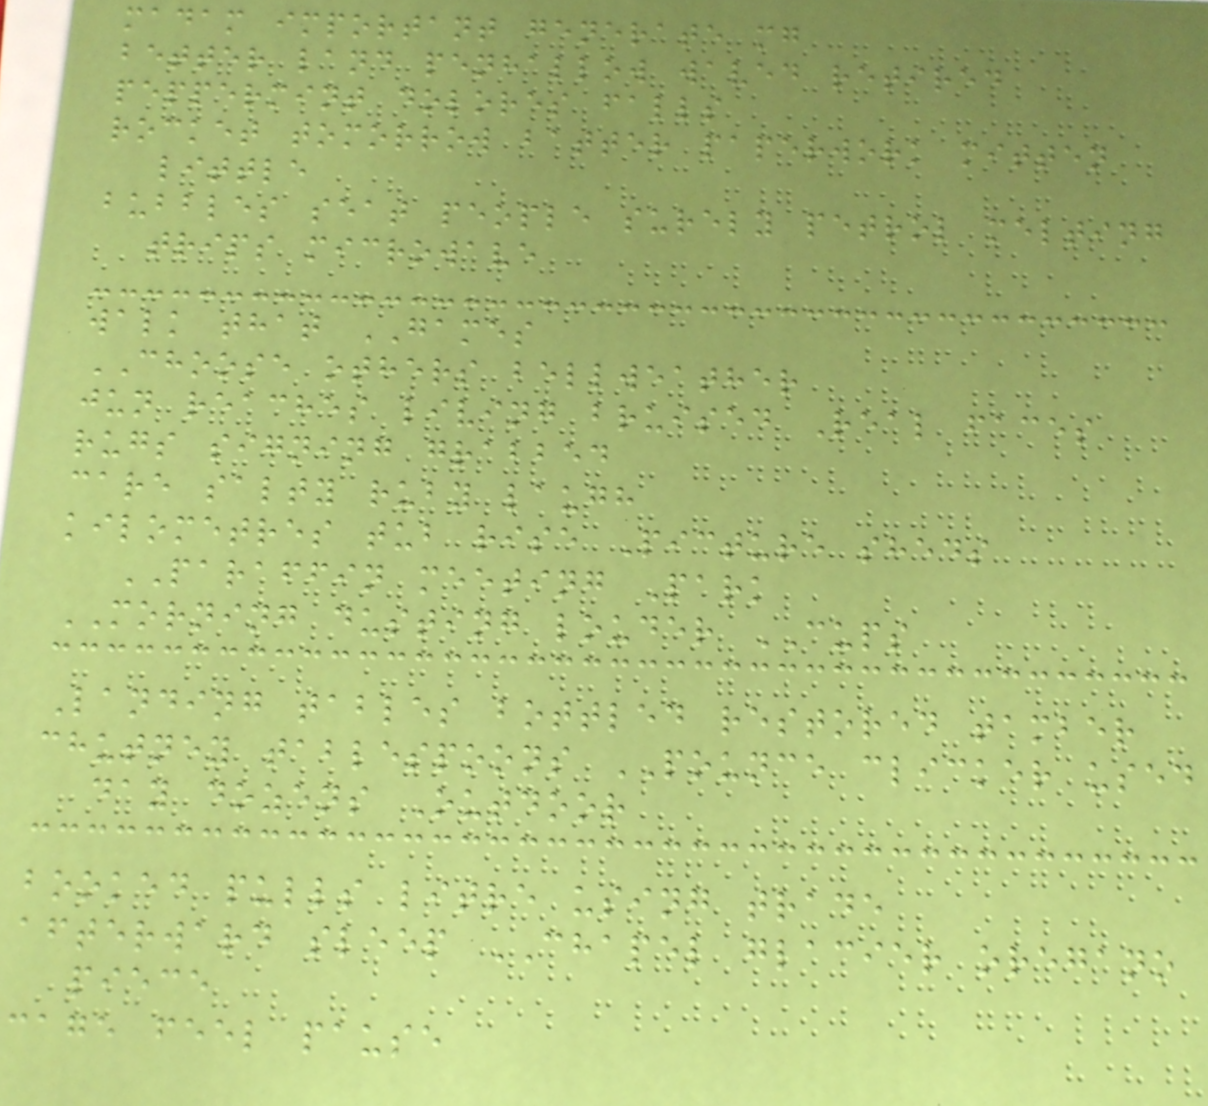madam important generate mg
better land penhallow waved retired
peppermint dolores falls
rocket tomorrow batter paperwork mitten
little
bubbles seat people surely petrol melting
trips microwave
walk that GAMES
CHOOSE others bellweather
jun reaches living bruised Real faces
rugs signing grabbed
care salty ruby laugh
kilometres tub rise Picture sheds
PARAFFIN meeting Park
MORNING dusting louder CUPS
Landing tables bottled restored tamber
chutney tablespoons POUNCE clicker used
day dozens Outdoor
booked pulls litre using trade
afterward sleep CHAPEL glacier oregano
piece
cage feel pause
